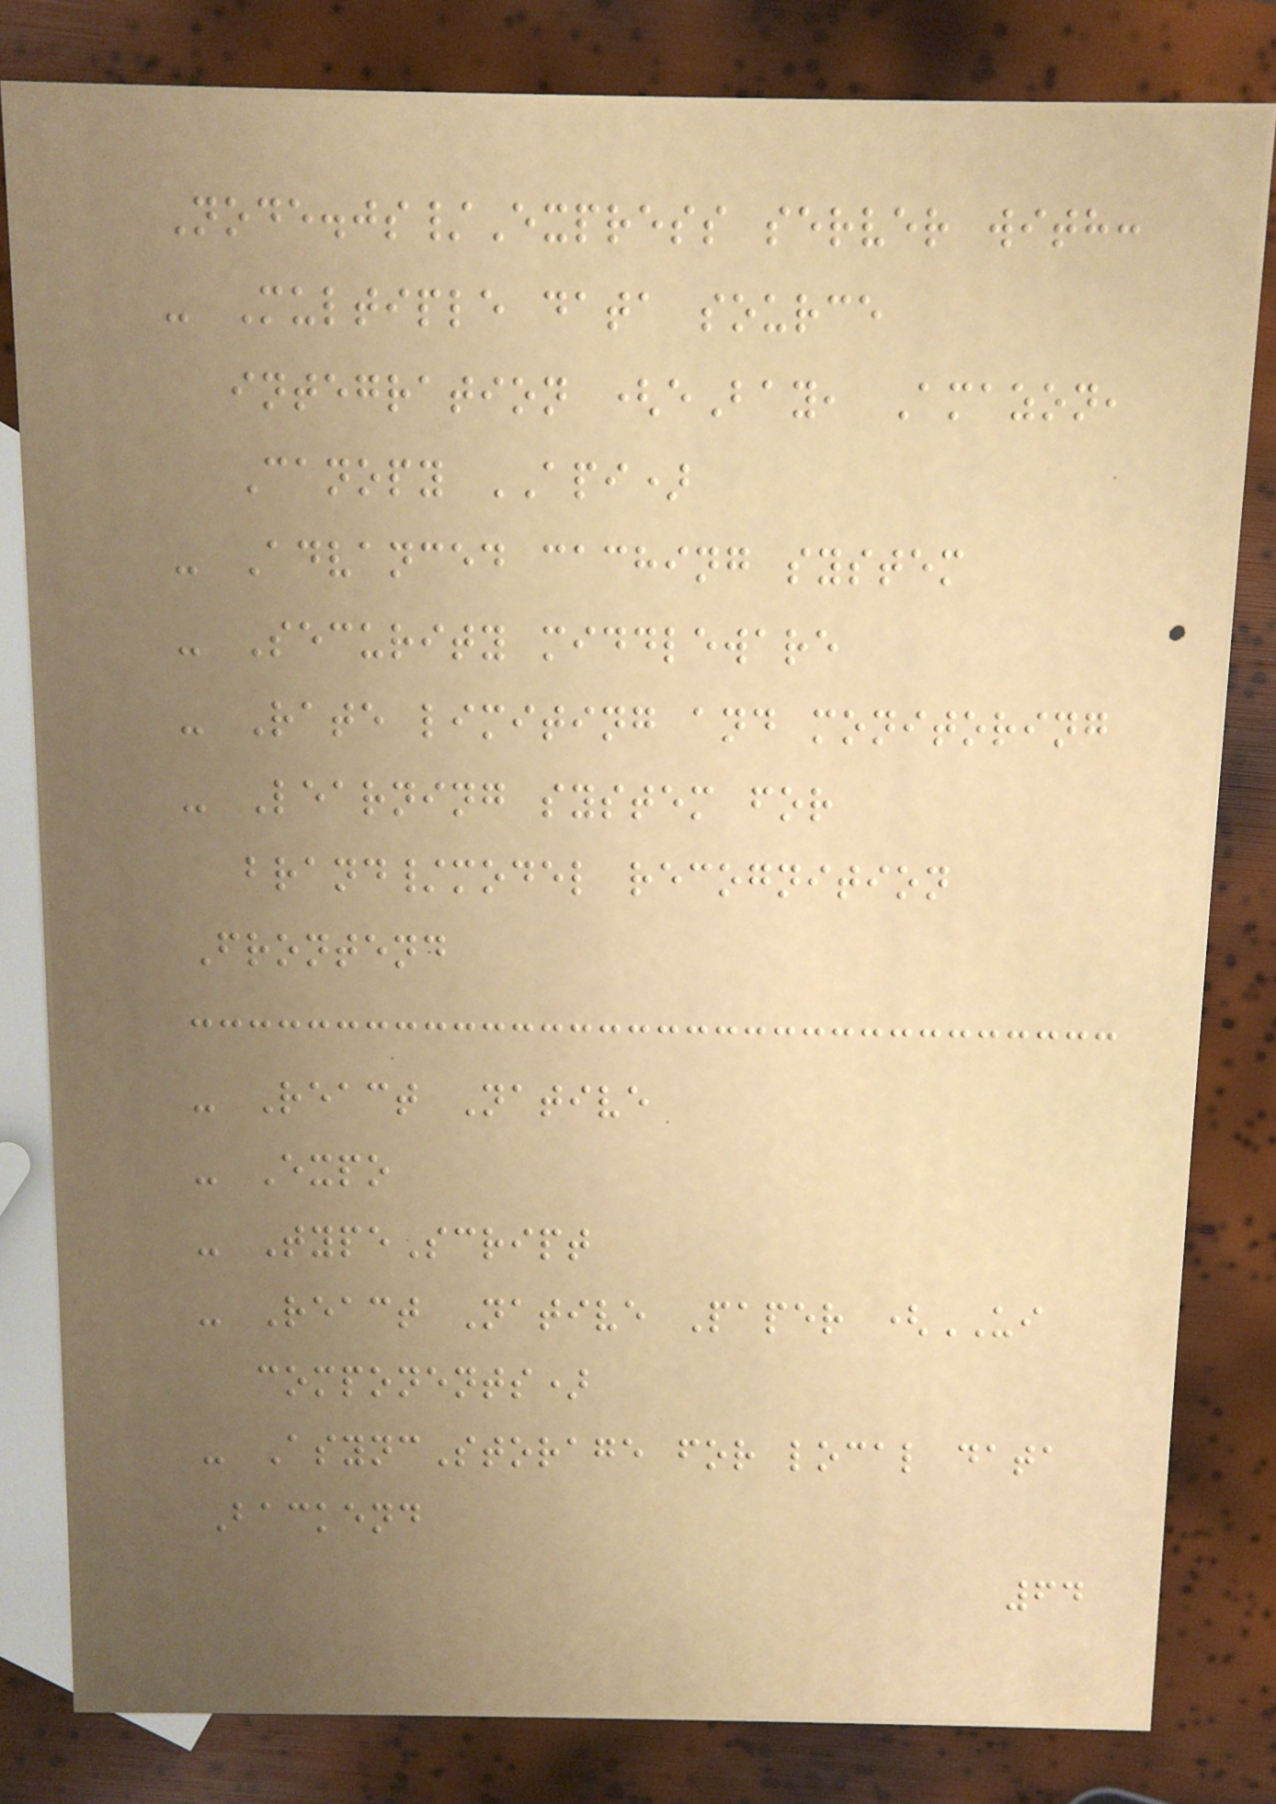Node.js/Express server with:
- Multiple data source
integration (eBay, Amazon,
Canopy API)
- Advanced caching system
- Security middleware
- Rate limiting and monitoring
- Learning system for
brand/model recognition
Frontend
- React Native
- Expo
- TypeScript
- React Native Paper (UI
components)
- AsyncStorage for local data
Backend
64
